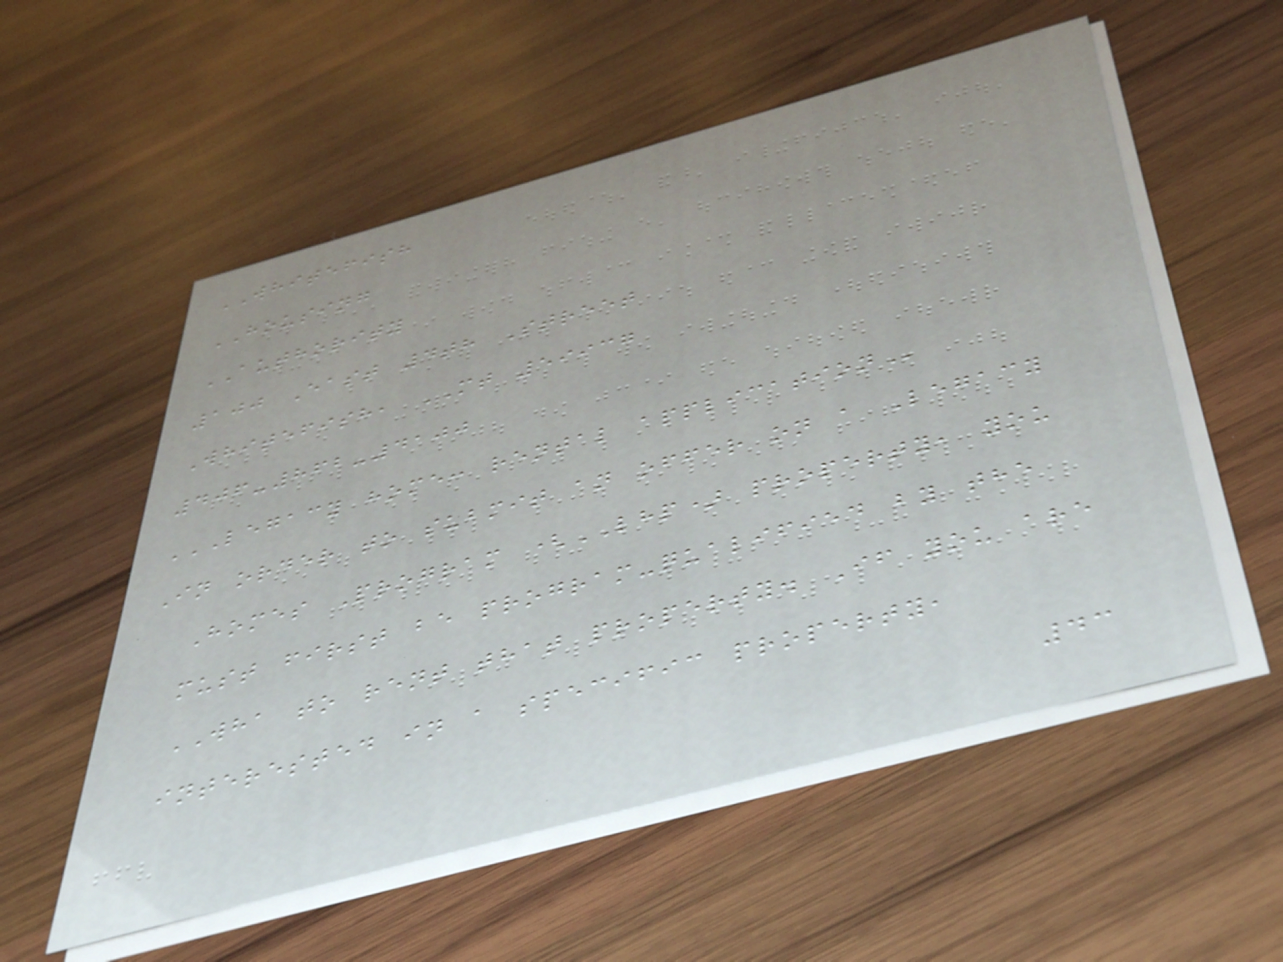WHITEFISH
HOUSING
AUTHORITY
100 East 4th Street
Whitefish, MT 59937
406-862-4100
LEGACY HOME: RENTAL APPLICATION
In order to submit an offer on a Legacy
Homes Program (LHP) property, you
must first be program-qualified by the
WHA to rent that property. If you are
interested in a specific property,
43
